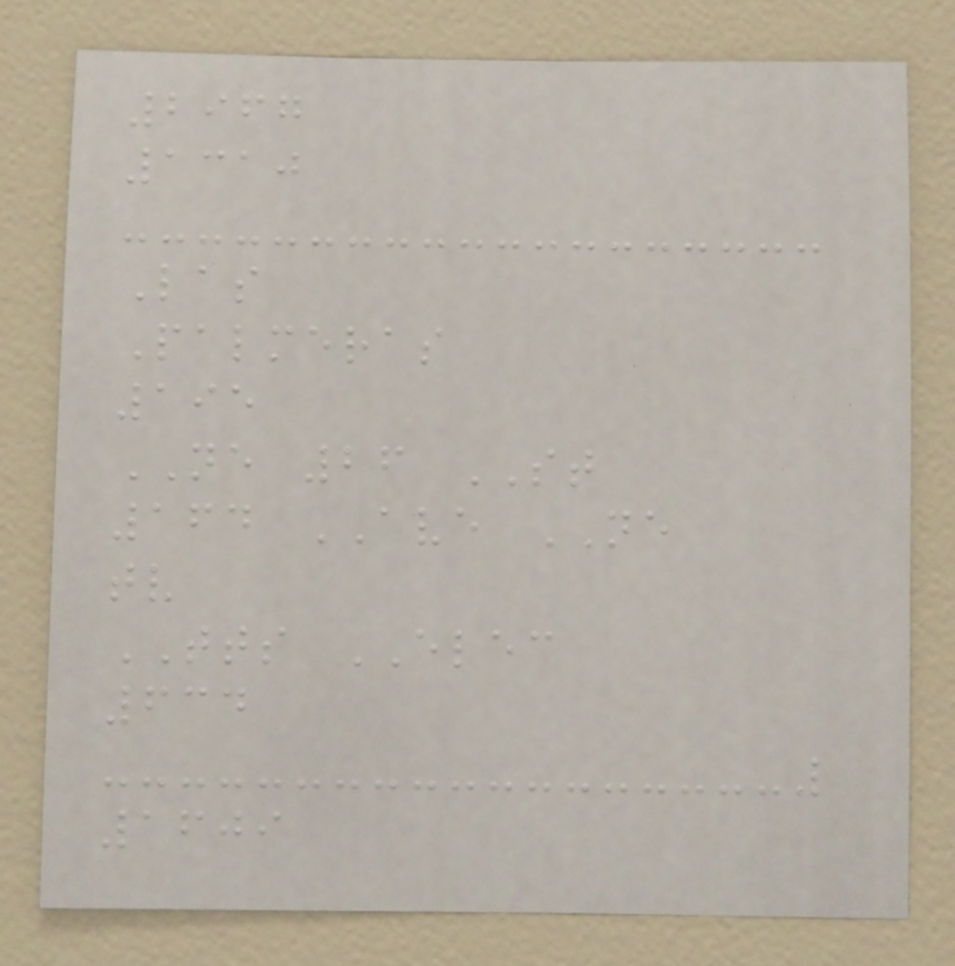2967
1310
Las
Palmeras
195
NE 26 ST
164 AVE NE
tv
TTS ELEC
634
1609
